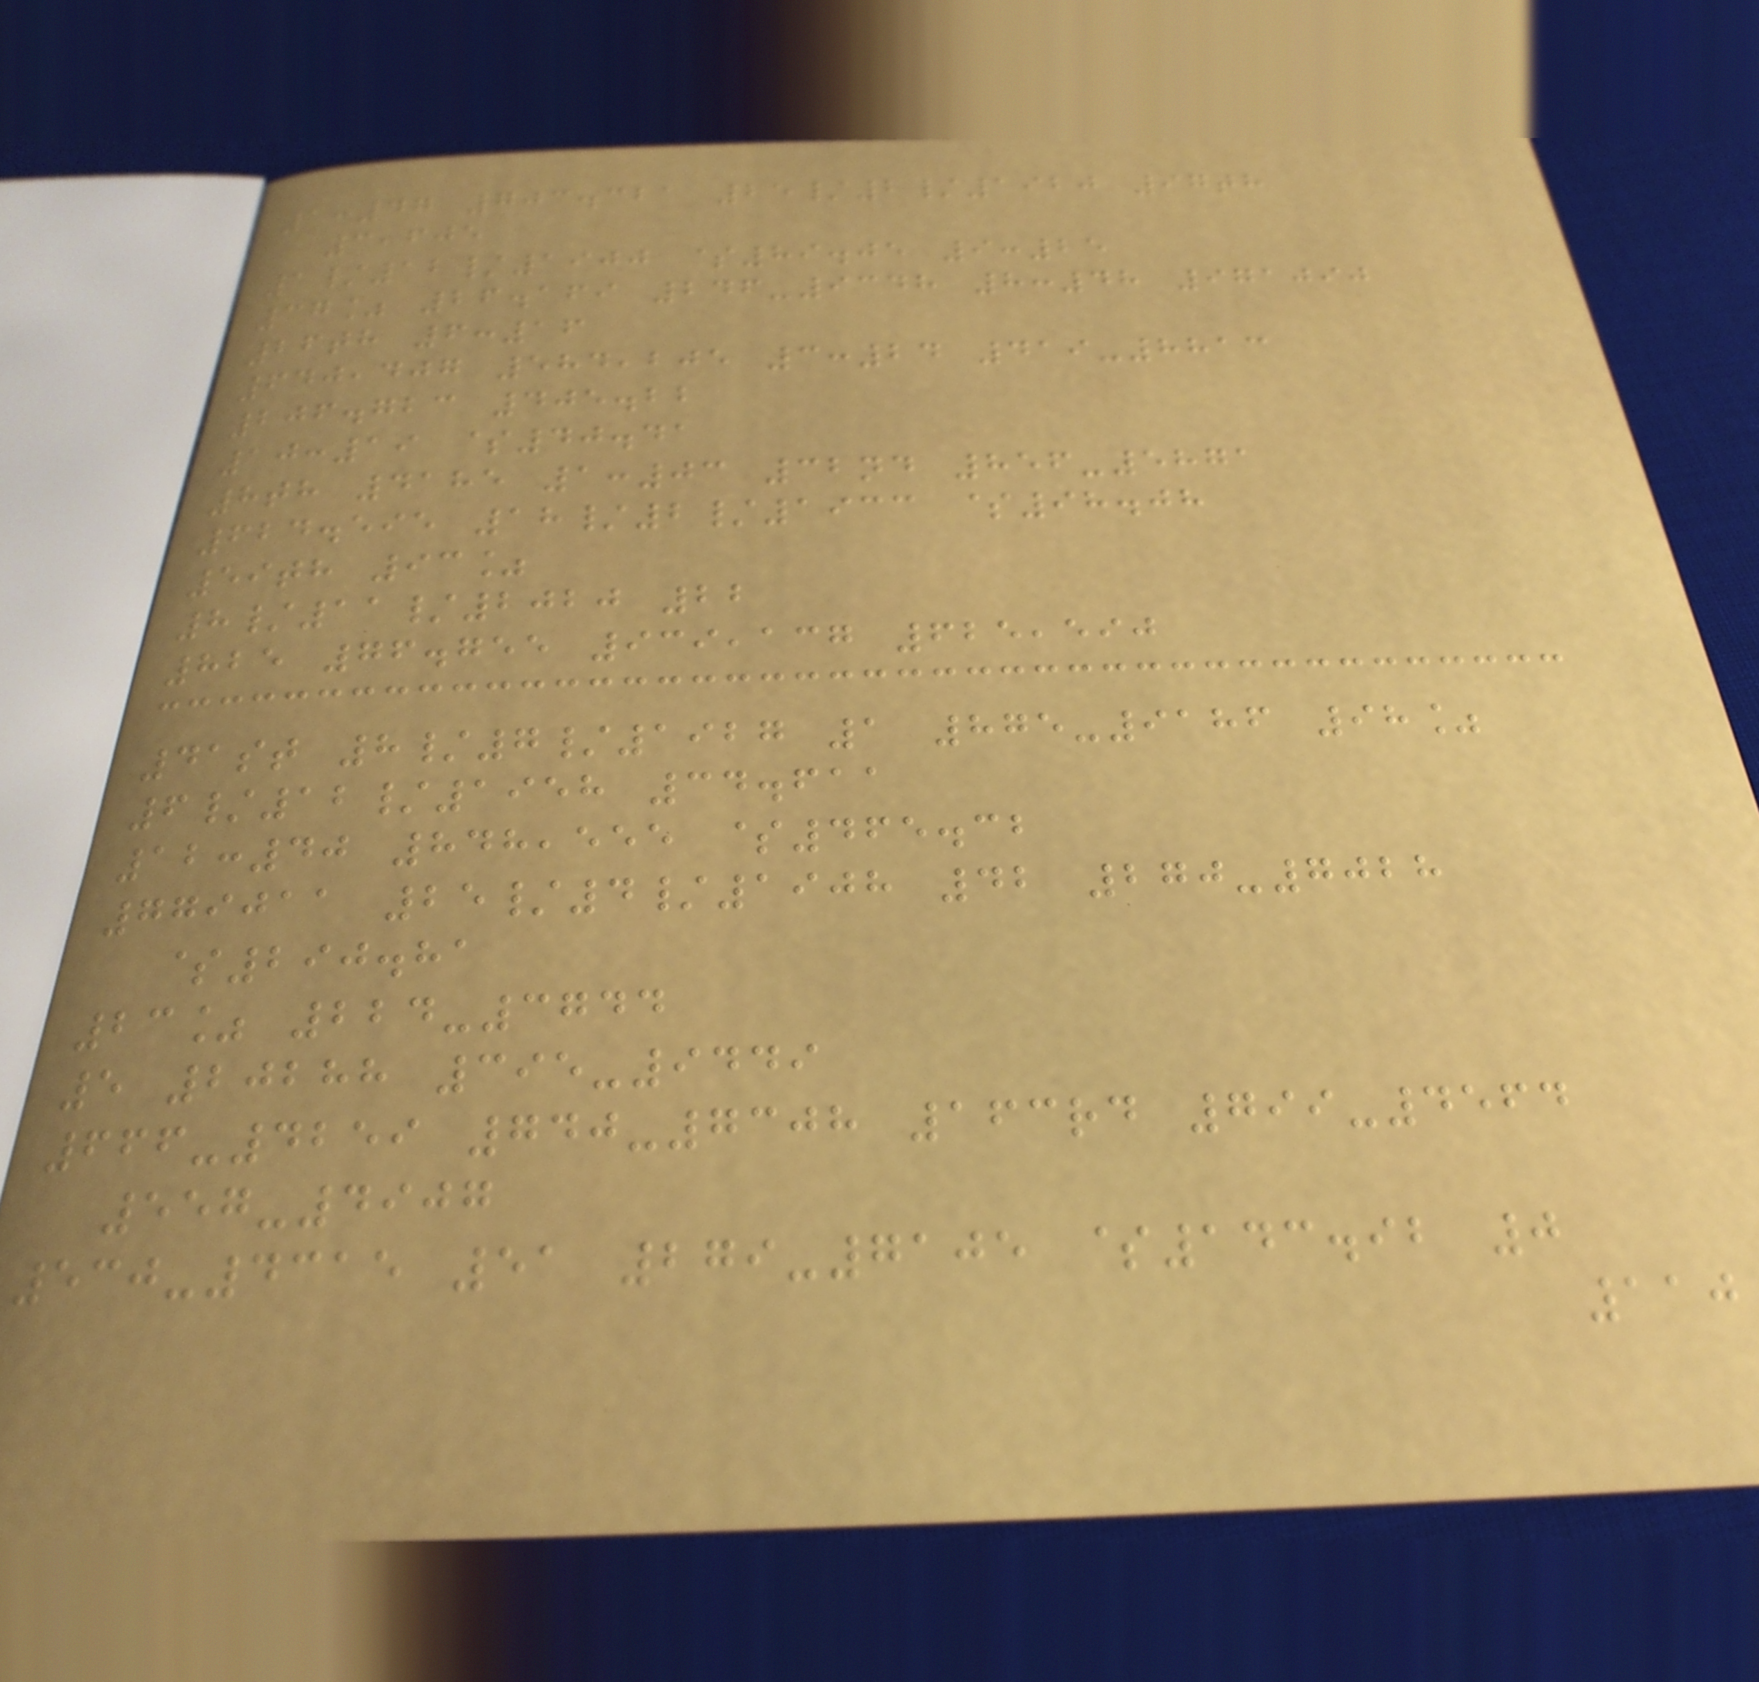1:47 703.321 25/2/1920 97th
3,605
1/12/1900 $89.05 9:25
37% 26.169 246-9348 8:48 971090
26th 6:16
640,407 584,205 3:24 419-8813
206.723 405.22
10:19 $40.41
8th 4185 1:03 32nd 856-5871
624.595 18/2/1933 $98.08
59th 93%
8/11/2020 22
825 76.755 939,137 625,590
41st 8/7/1927 1 875-9186 98%
6/12/1958 34.611
12:40 848,555 $465.32
779011 25/4/1908 42 270-7028
$290.81
23% 224-3744
5 20288 395-9449
666-4259 740-7308 163rd 799-4564
557-4907
530-4315 51 279-7105 $143.92 0
110
